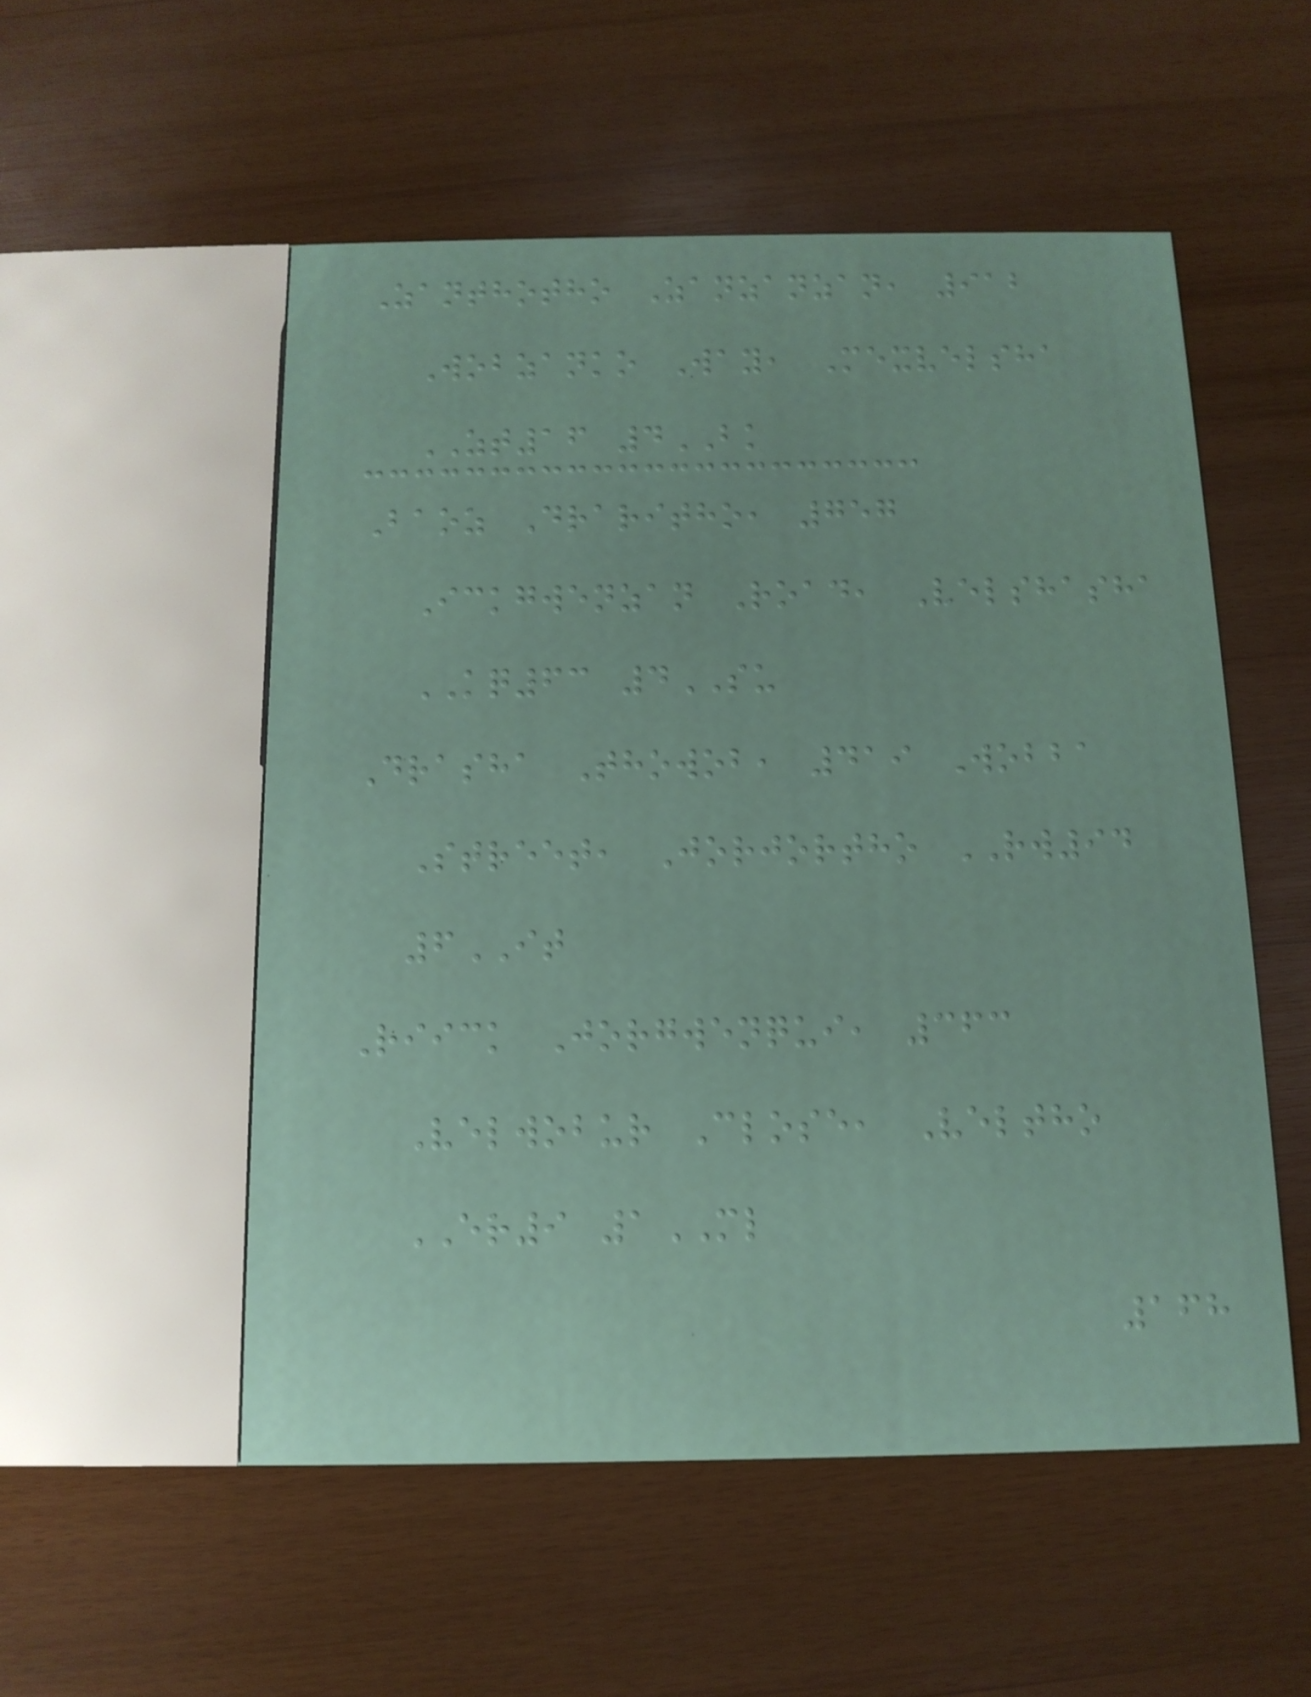Zanthotho Zanzanzan, 912
Wobzanko Way, Mexvelsha
ZT16 4BK
Baoz Draritho, 757
Ickgwenzan Road, Velshasha
KQ63 4SU
Drasha Thowob, 419 Wobba
Street, Jorjortho RW94
6IT
Riick Jorgwenqui, 363
Velwobur Close, Veltho
ER9 1ML
168
